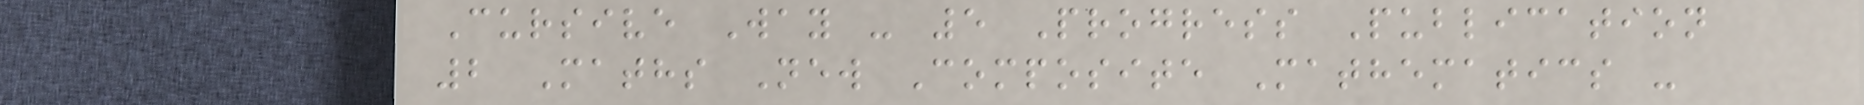Cursive Way - 5 Progress Publication
2 Maths New Composite Mathematics -
